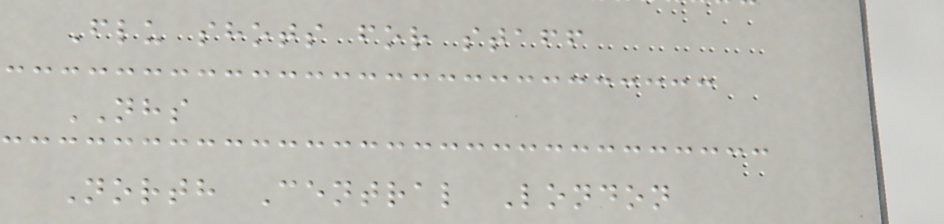Flu shots for staff
NHS
North Central London
